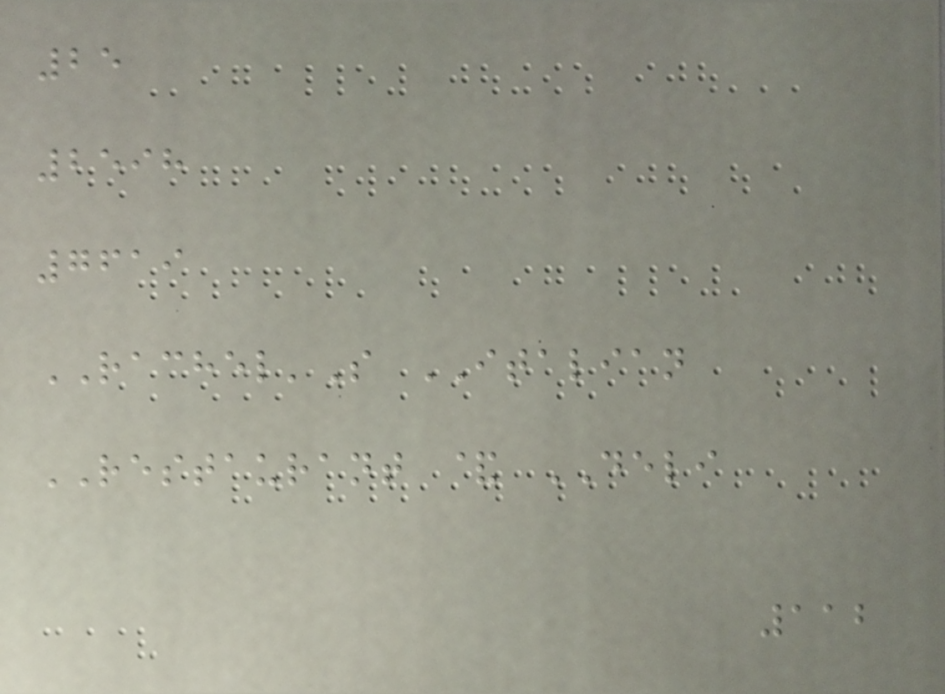25
2598
7619
RACHEL'S ITALIAN
RESTAURANT & DELI
112
